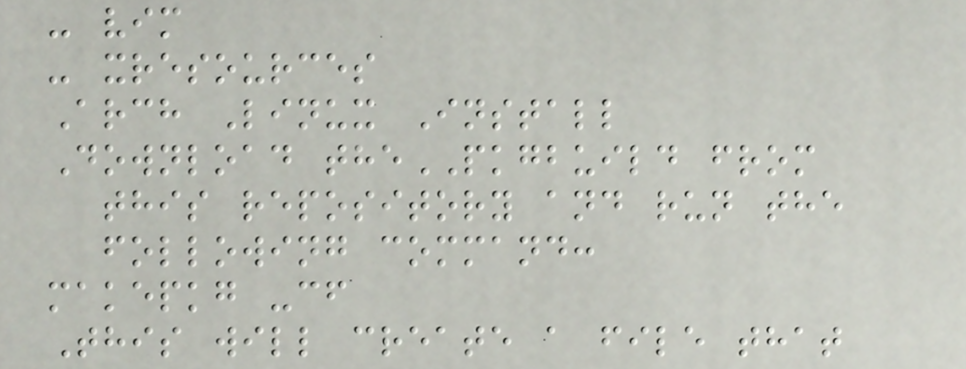- vim
- xresources
Arch Linux Install
Download thePKGBUILD from
this repository and run the
following command:
makepkg -cf
This will create a file that
